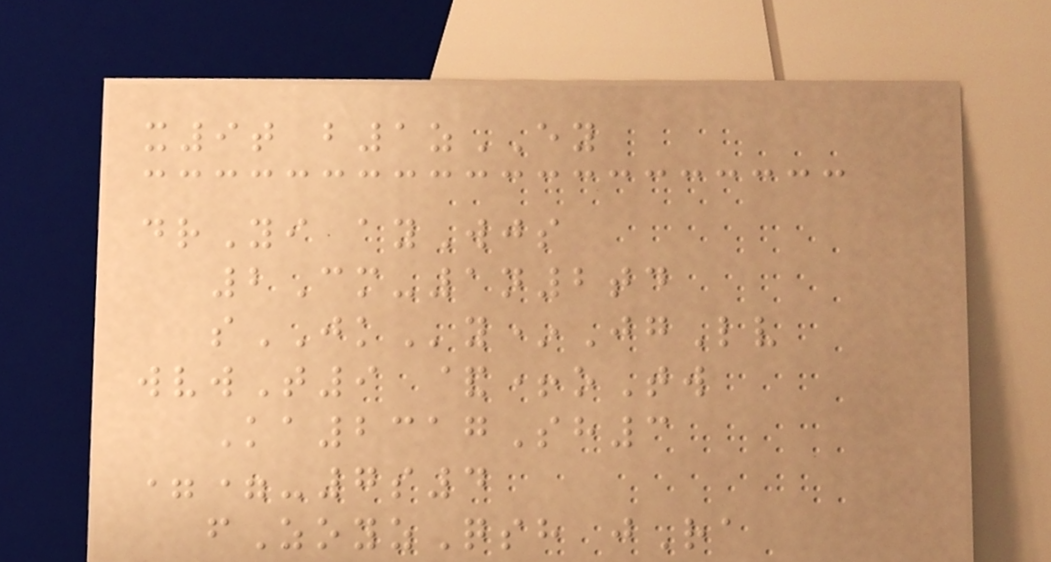x9t b1zEY
drYi ayWjs
2Cm-1n2td
sJKy*JgLv
wvwT9 &+oTw
Ka2317Sh3
==-7s4
fZoyzQsh jRa
